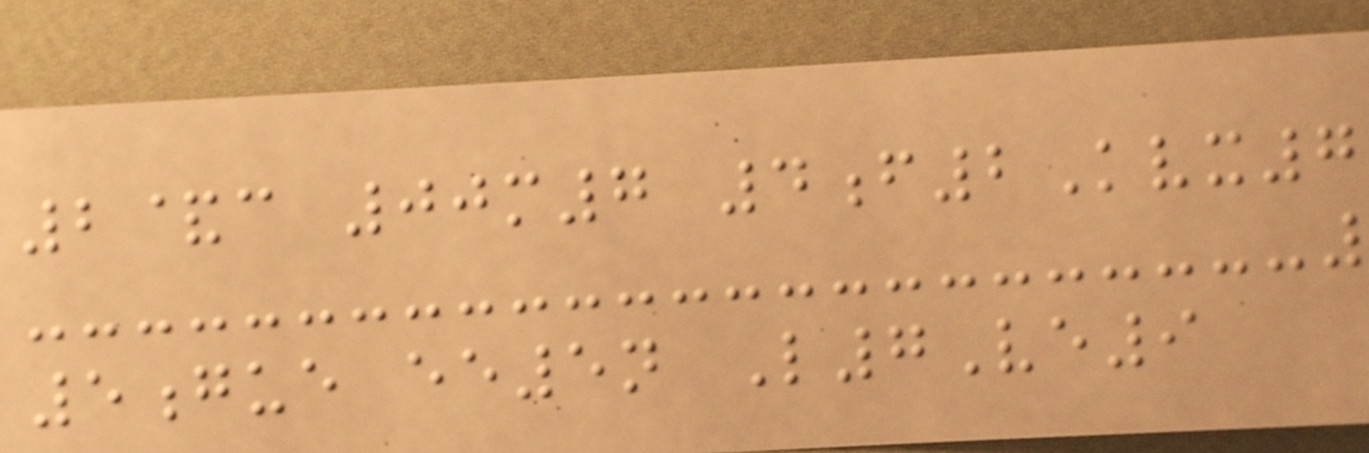2&c 00m7 4f2Kvx7
5gue ee5n L7Ve9
